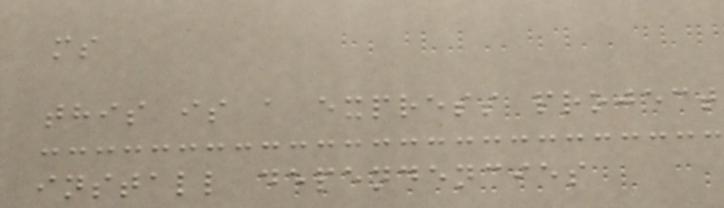ms
this is a express project
install dependencies
